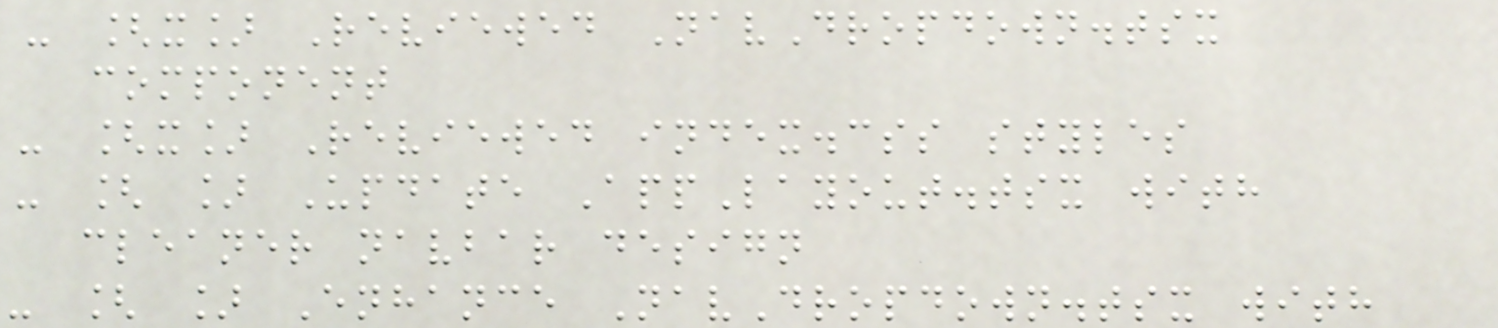- [x] Reviewed NavDropdown.tsx
component
- [x] Reviewed index.css styles
- [ ] Update AppLayout.tsx with
cleaner navbar design
- [ ] Enhance NavDropdown.tsx with
